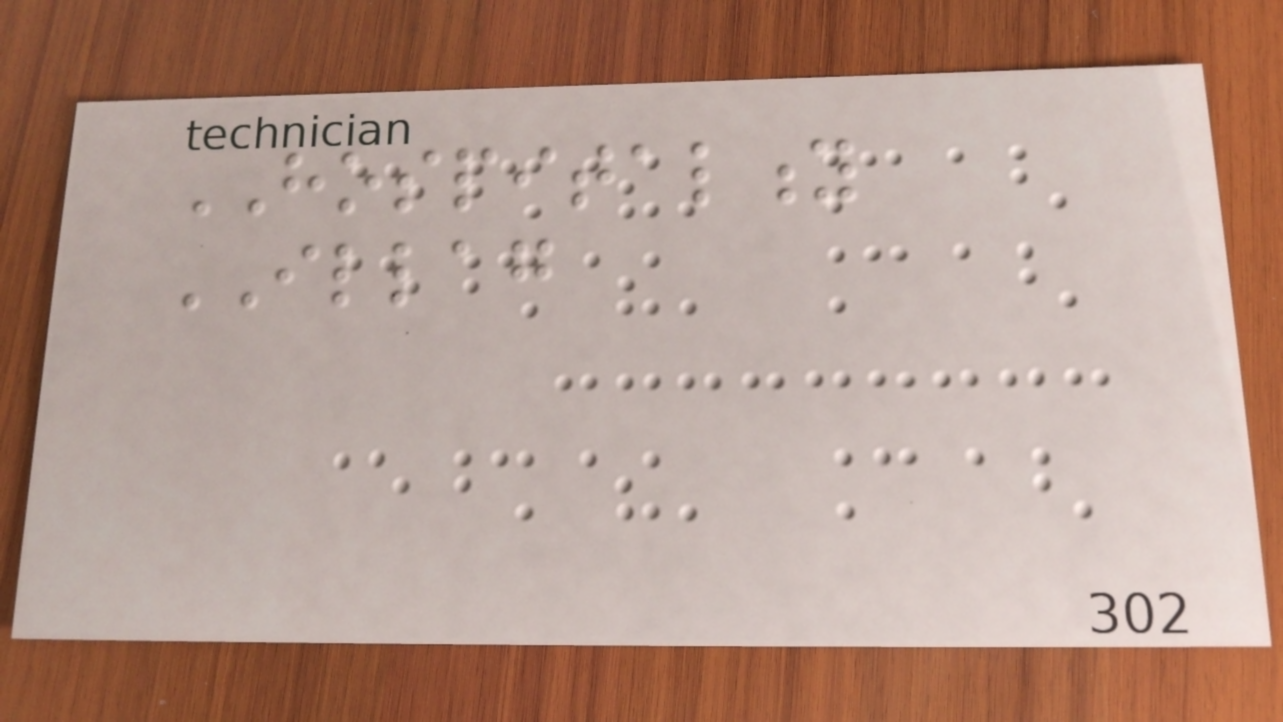HOSPITALITY
ILLAG
